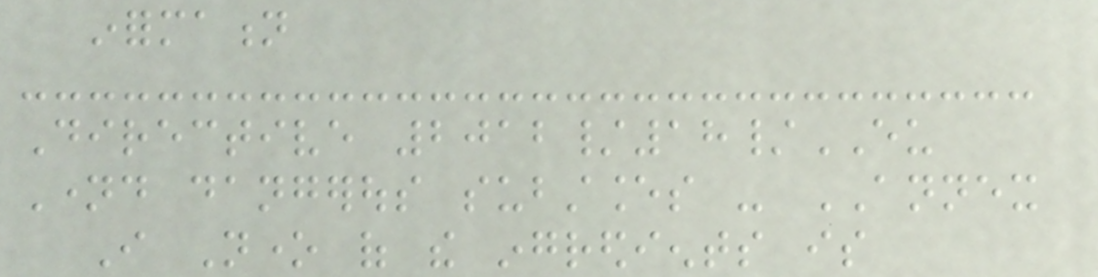information
Directive 2012/18/EU
Named dangerous substances - ANNEX
I None of the ingredients is
